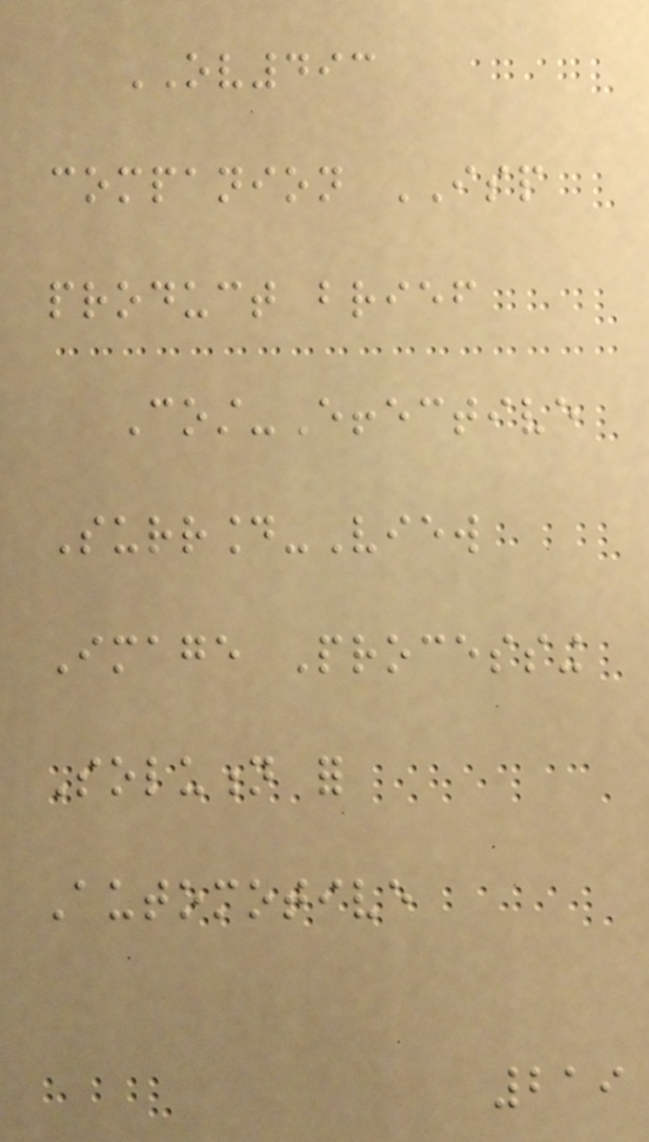OV493
companion ISP
product brief
Cost-Effective
Surround-View
Image Processing
Solution for
Automotive
219
